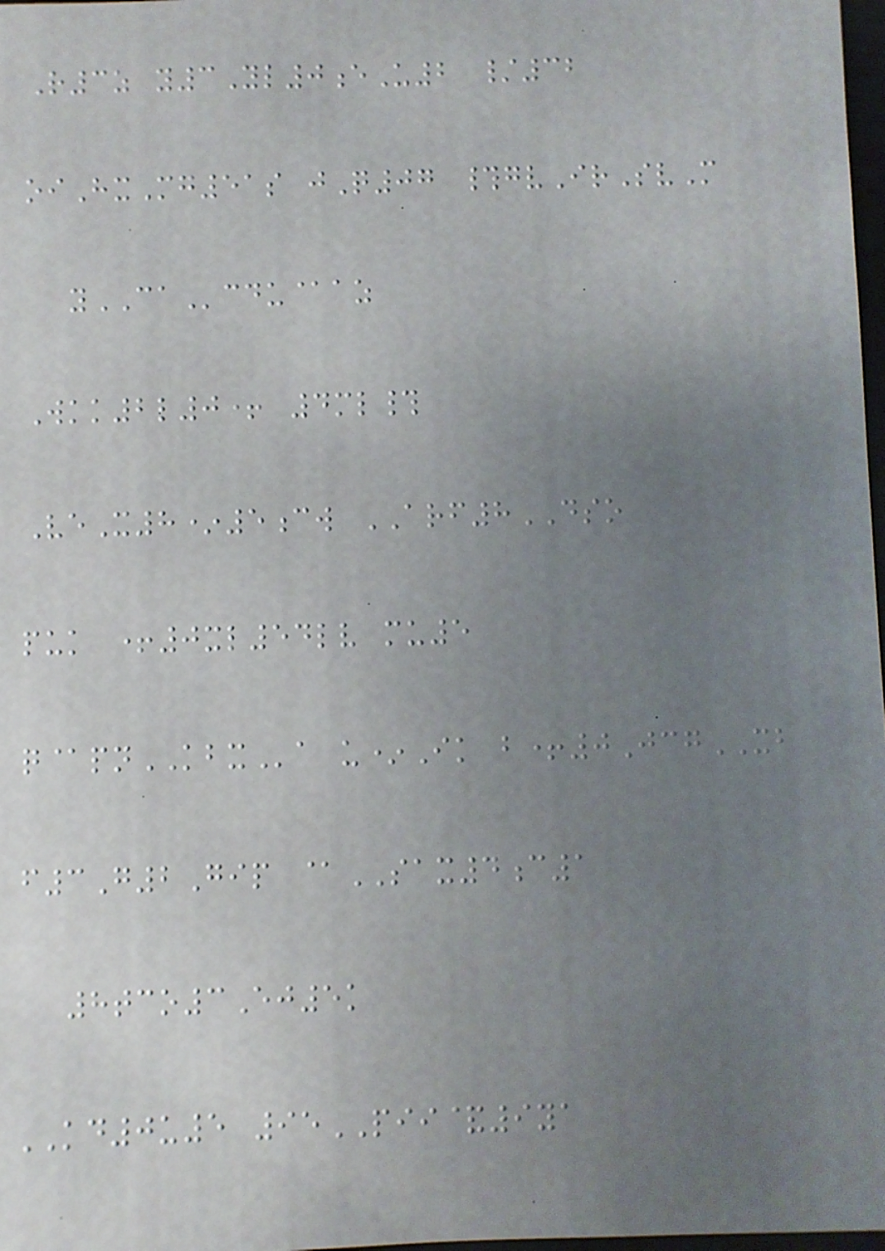R3z y3Yl0eU2 /32
oiHxMg51s jQ07 #gvIrSvM
yCAcdu@az
Wkk2l0+ 4ml#
VeX8*5cw ARF8DSO
puk +0xl54lv mu5
q@pnKBXa u*Ik b+0JcgXB
f3G2Gip @SAX4c1
8tco3Ej5k
KD0u5 95PII&9ya
